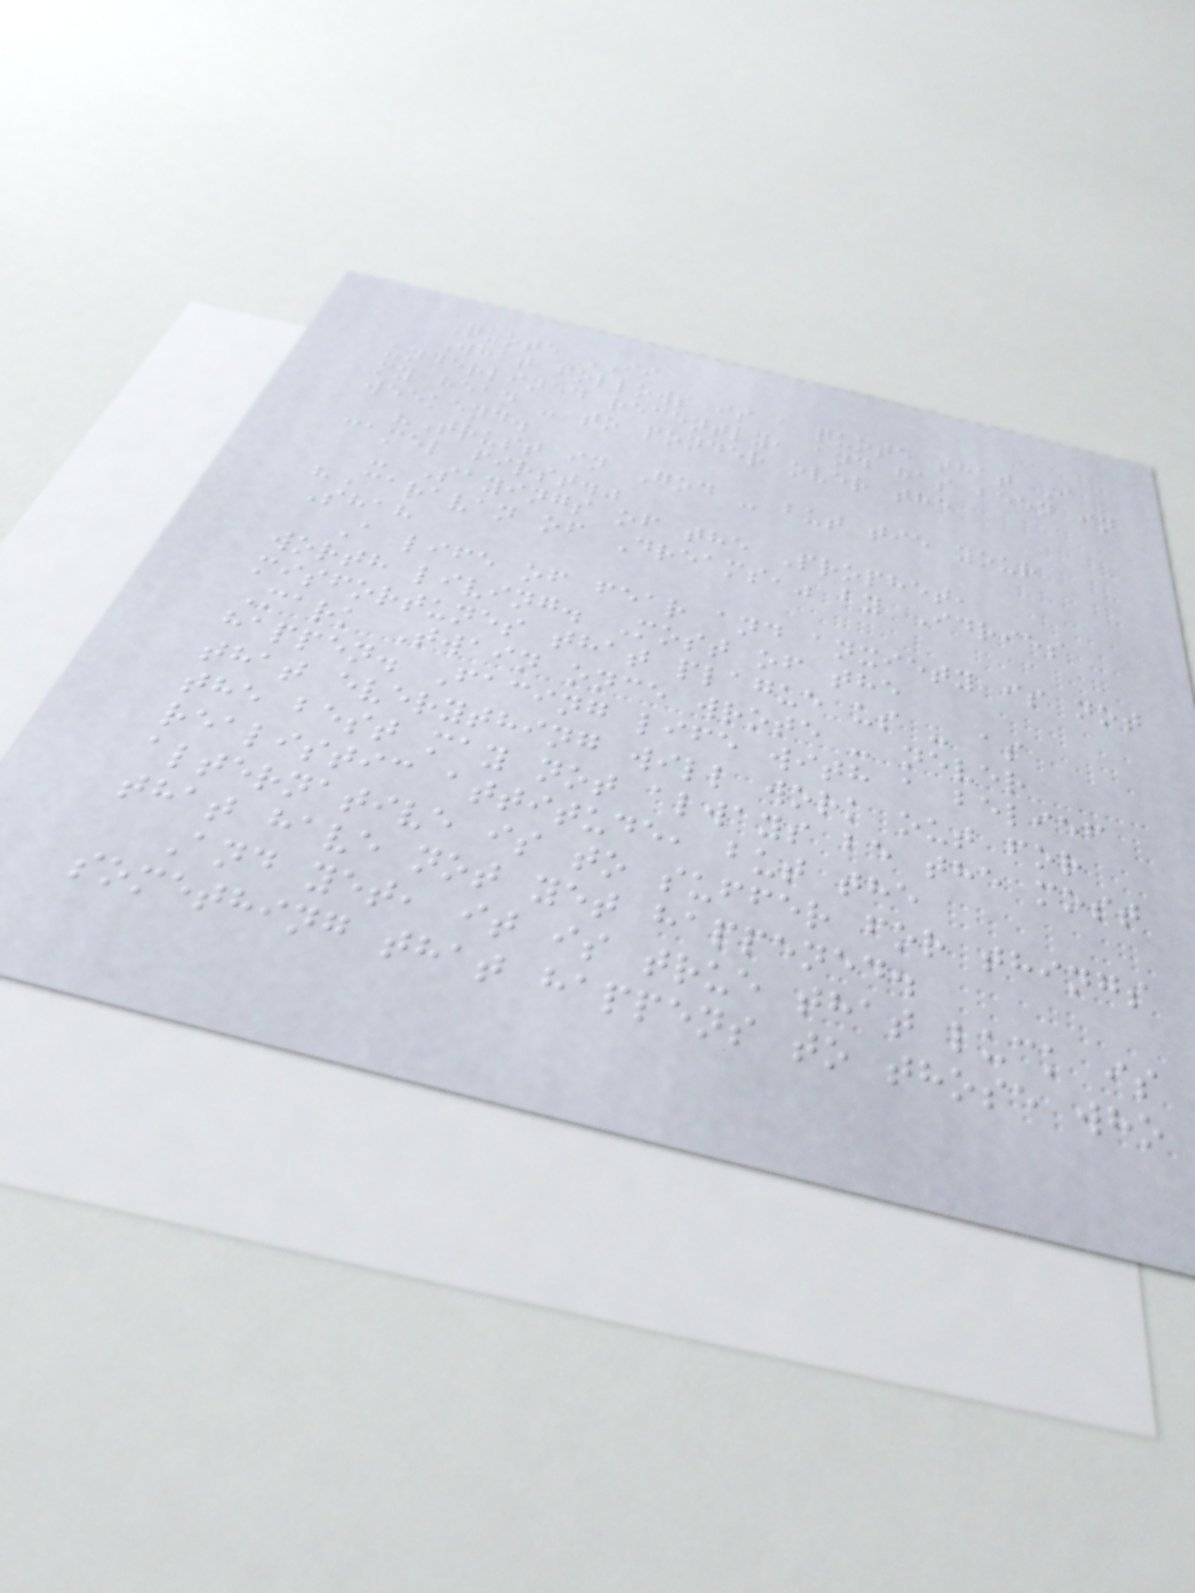Quote II
What follows is a quote that I
underlined recently, and has been in
my head - to ponder over the
weekend.
"Trust in God - but tie your
camel first."
- Sayings of the Prophet,
"Caravan of Dreams," by Idries
Shah
A life of fear and anxiety is not
worth living. Most of the
misfortunes that plague us - as
Mark Twain once wrote - never
happen. Facing life with a belief
that everything will work out for
the best may not always be the most
realistic attitude, but the
alternative is to suffer for things
that have not yet happened.
And yet, it is true that luck is
something that happens to those who
